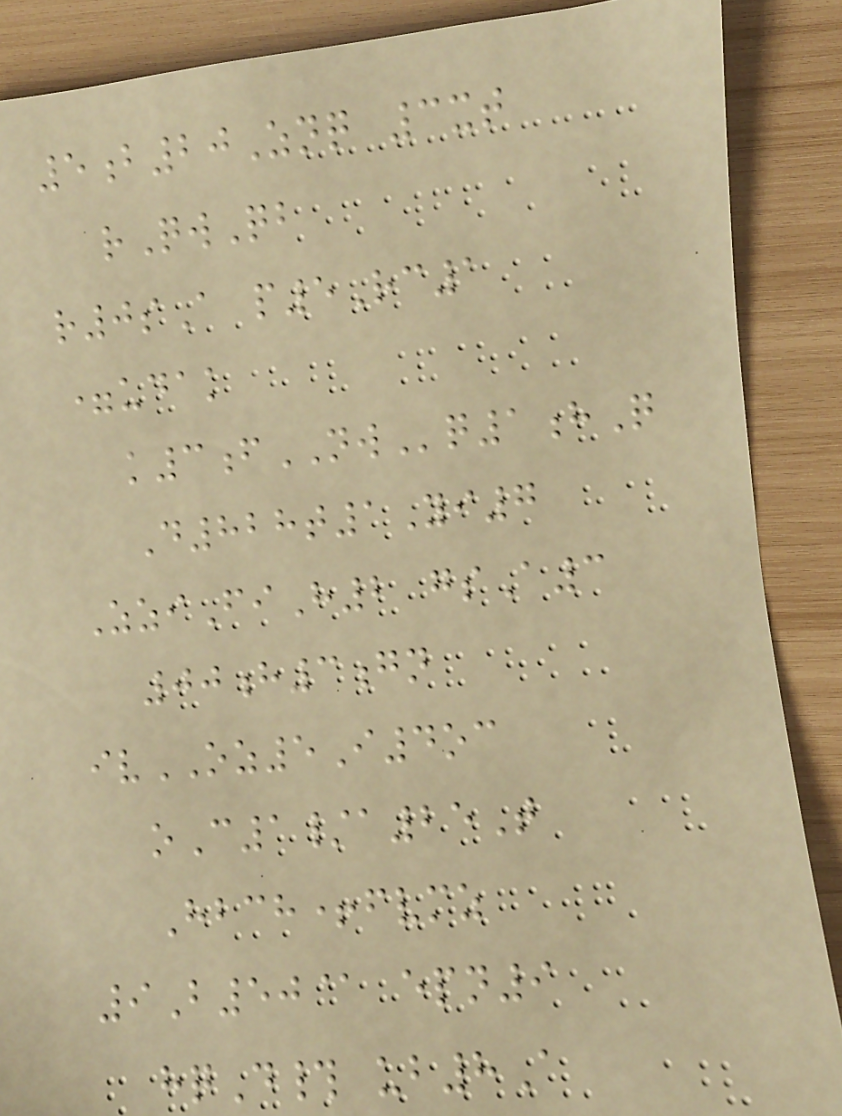5b20Znq 3xt
rQwQb
r0sA p5Rc1
=udak
k3fNWq1hQ
D828t1Yi7
ZziFiH2 gsA3
00h3gn
ivOZ5I4oc
oC1/a25T
Hbch+fvmz
9B50@ epn9
hqD# ub8A
